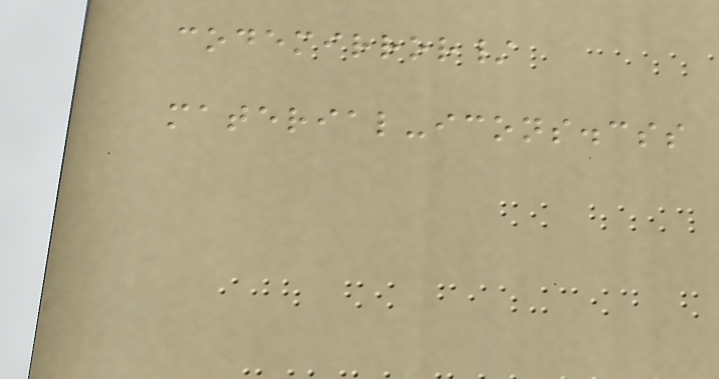codemirror/
material-icons.css
